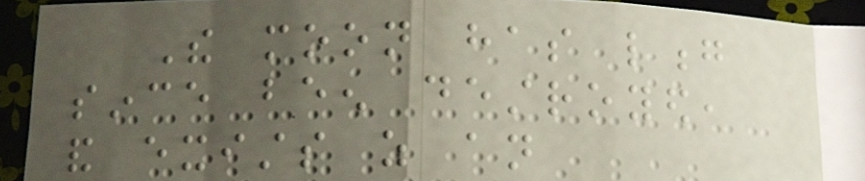The moon has long
since been destroyed,
and exists as an
